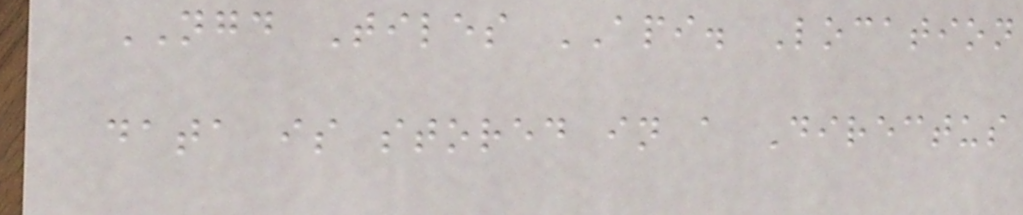NGD Tiles API. Location
data is stored in a Directus
